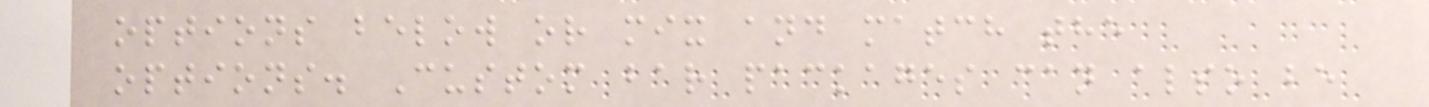options below or mix and match the
options. Custom bar packages can also be
